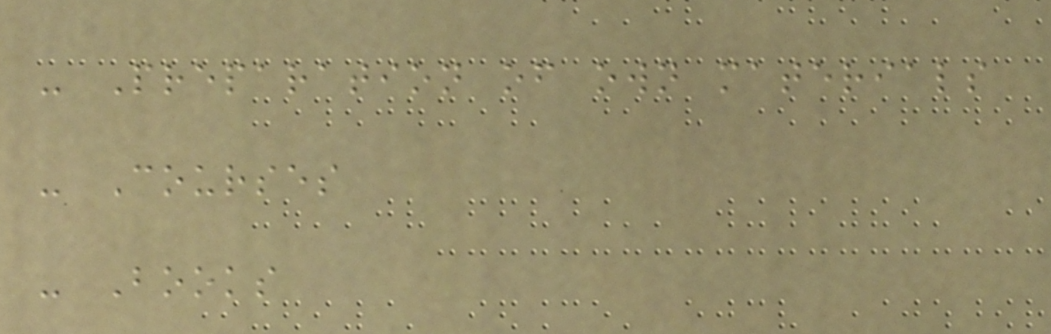- Preparation of own materials
- Courses
- Books
